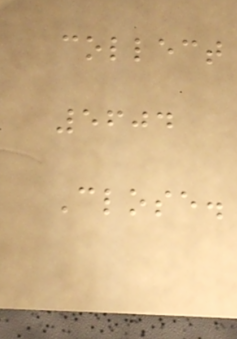collect
5604
Close.
